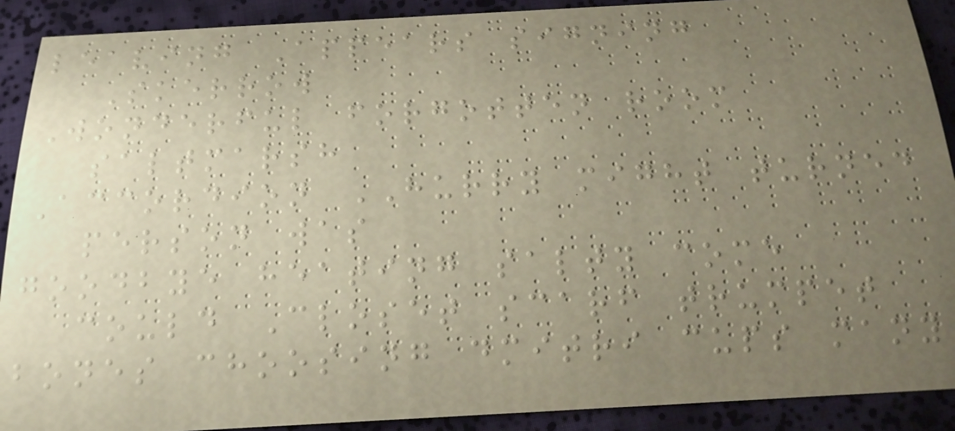leaving Appears signing
Skerrow
Wonderful forgotten room
saltmarsh
Accordion HURRY might turned
person was
goodbye heating salty come
could Closet scarf trumpet
bones choosing dmitri cups many
